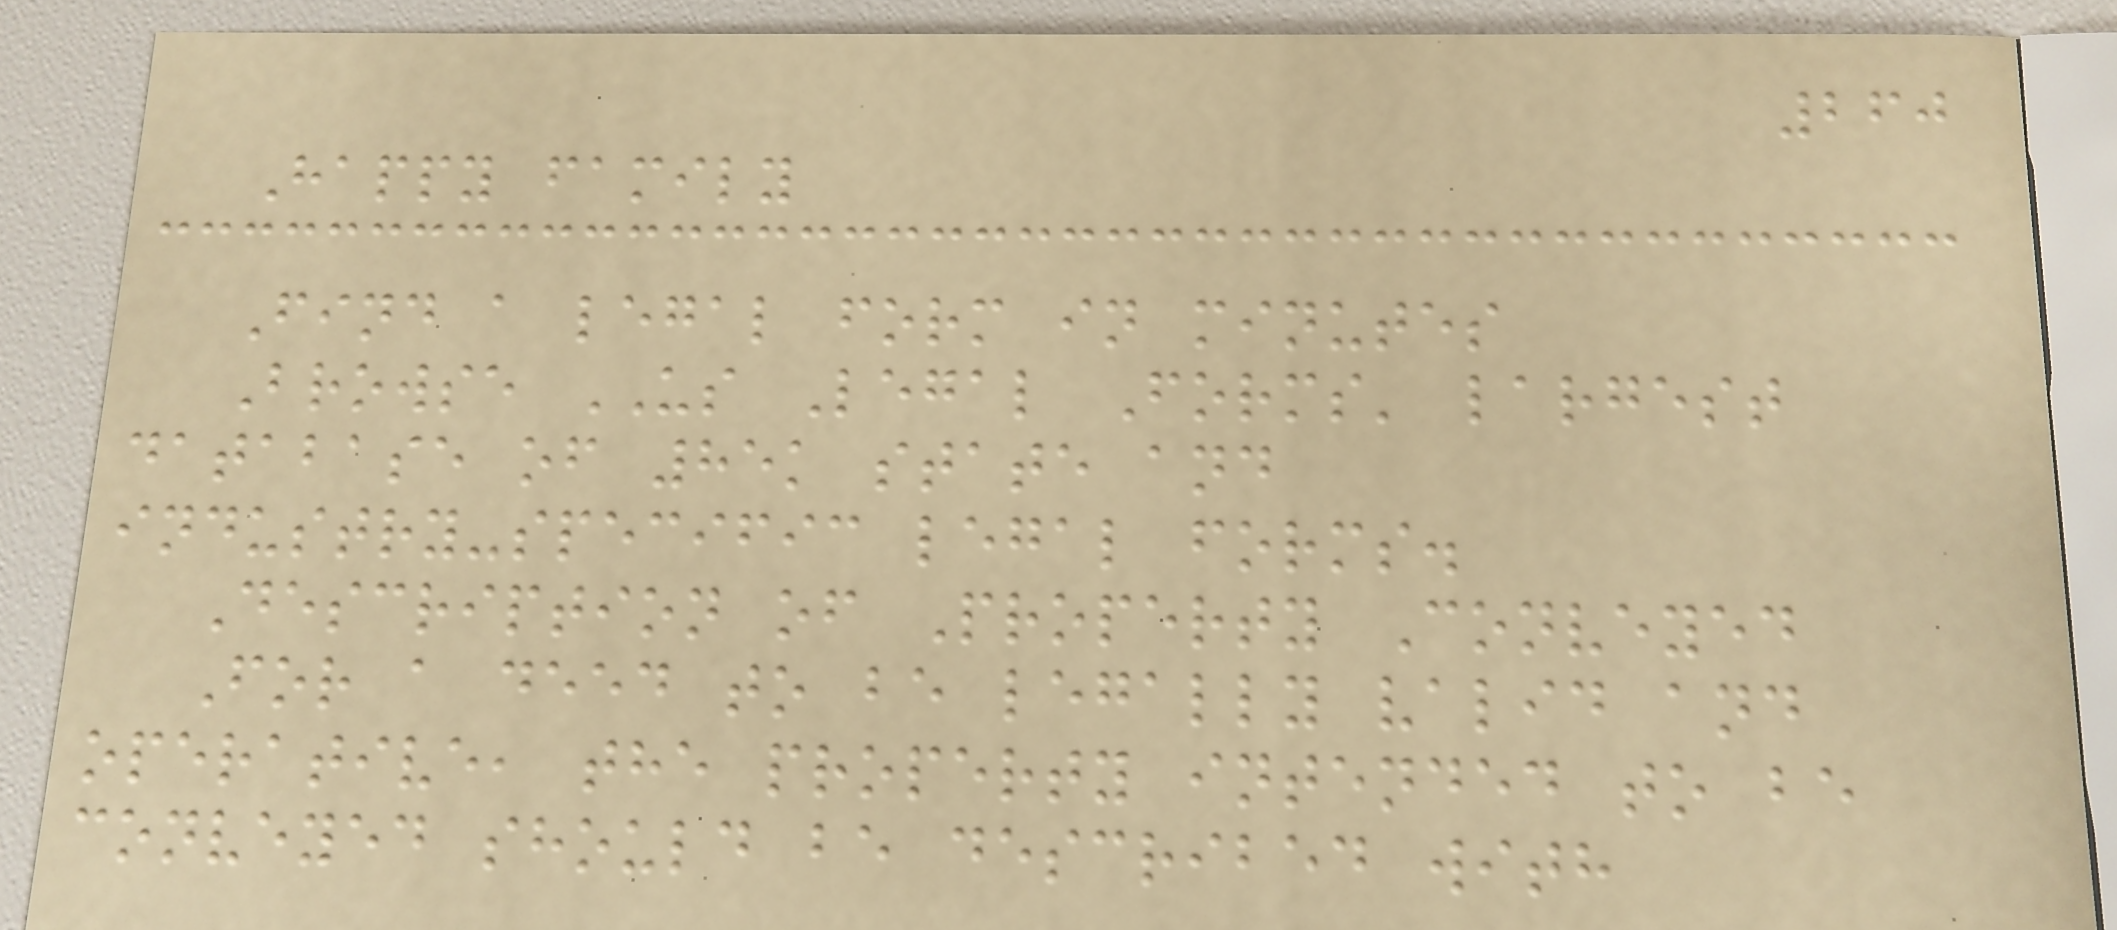260
Happy family
Find a legal form in minutes
Browse US Legal Forms' largest
database of 85k state and
industry-specific legal forms.
Description of Property Conveyed
For a deed to be legally valid and
operative, the property intended to be
conveyed should be described with
